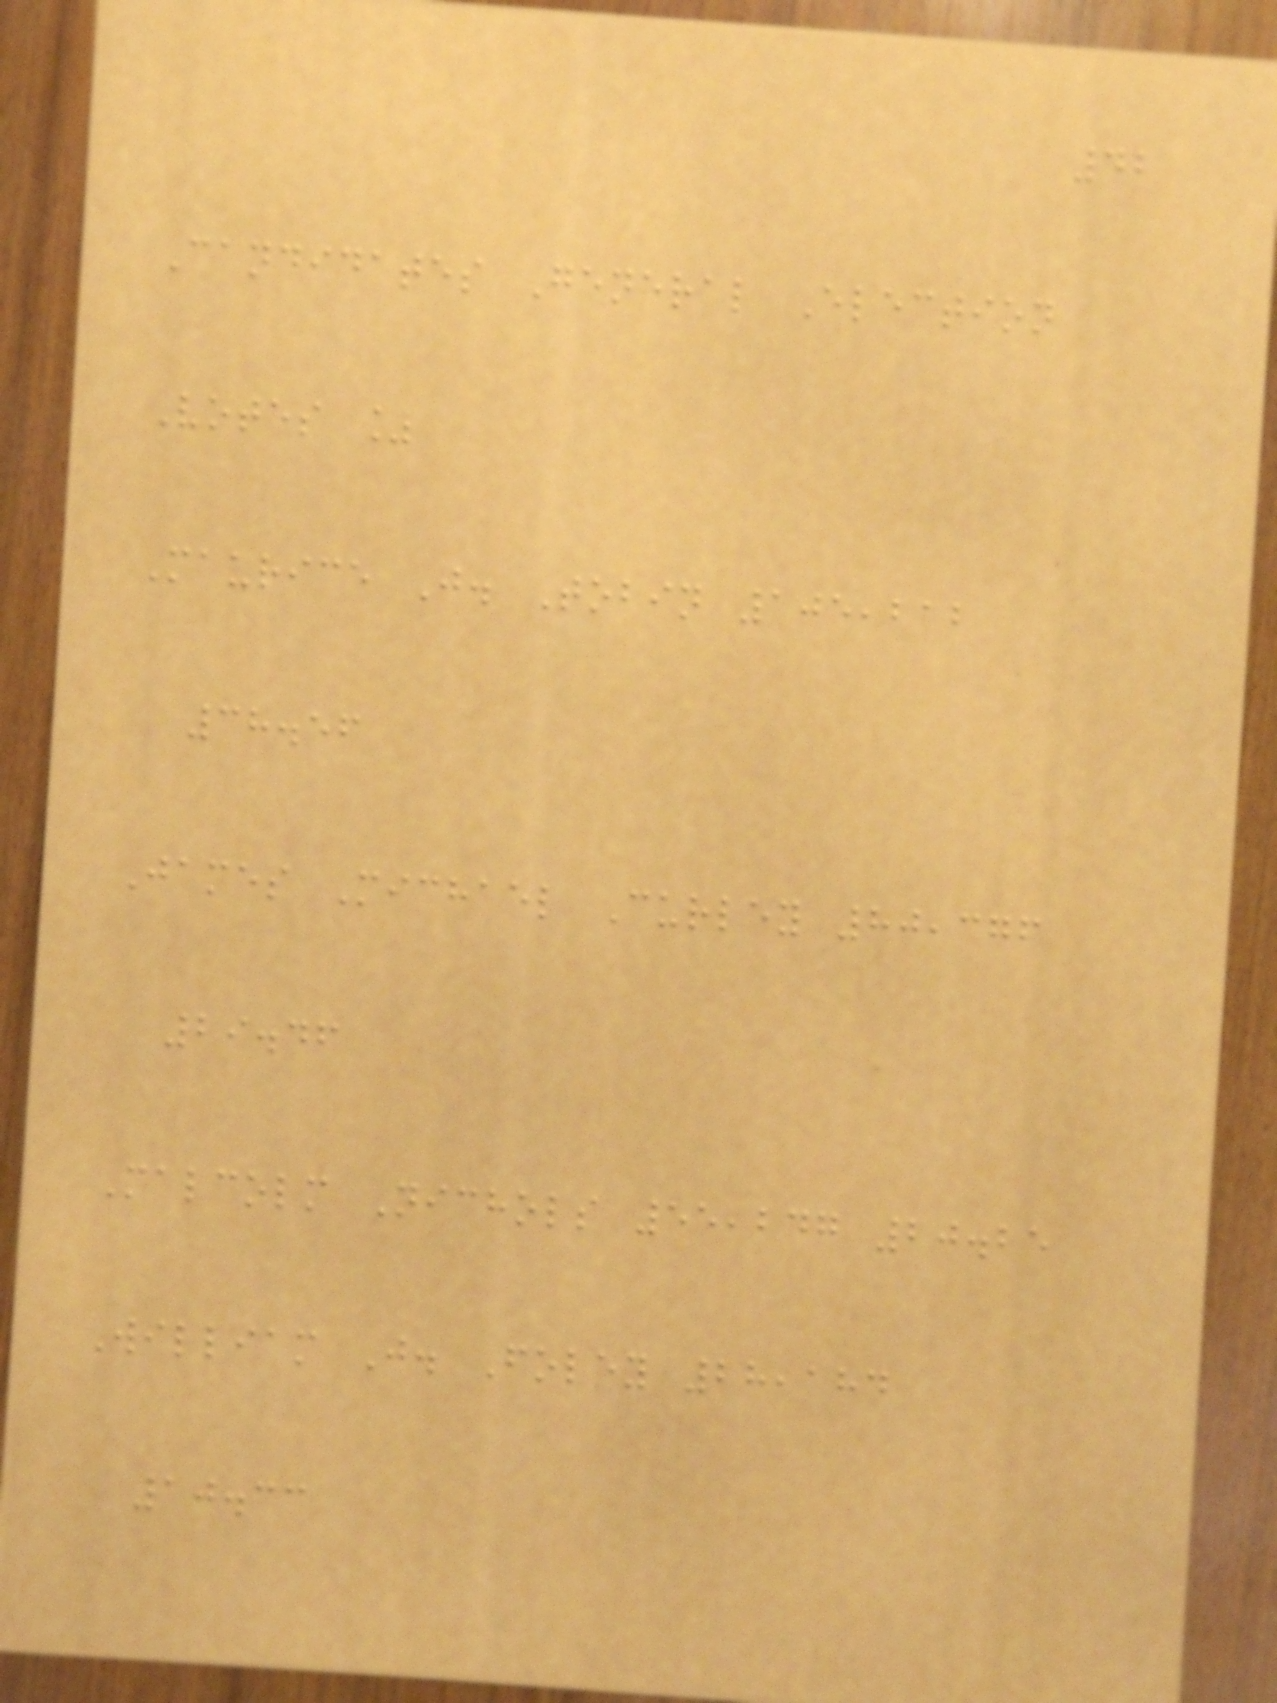42
Candidates General Election
Votes %
Maurice J. Tobin 105,212
38.56
James Michael Curley 80,376
29.46
Malcolm Nichols 55,247 20.25
William J. Foley 28,184
10.33
